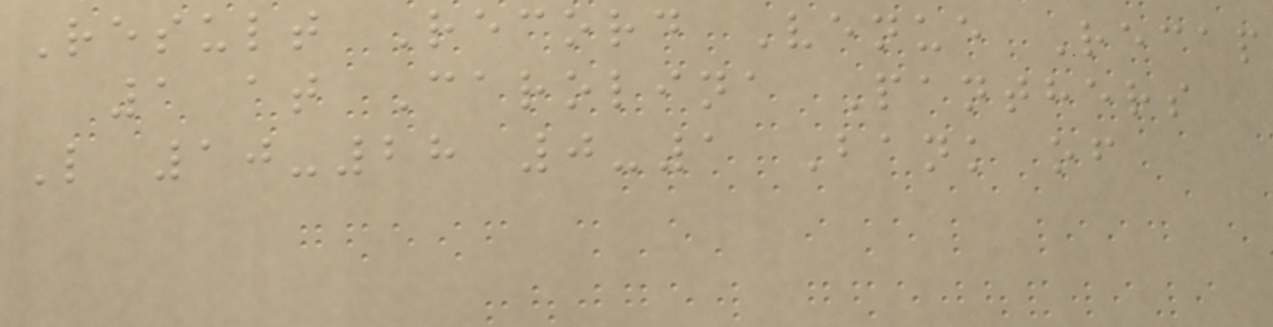Result Record Venue Recap
1 at Carolina Panthers
L 10-28 0-1 Bank of
